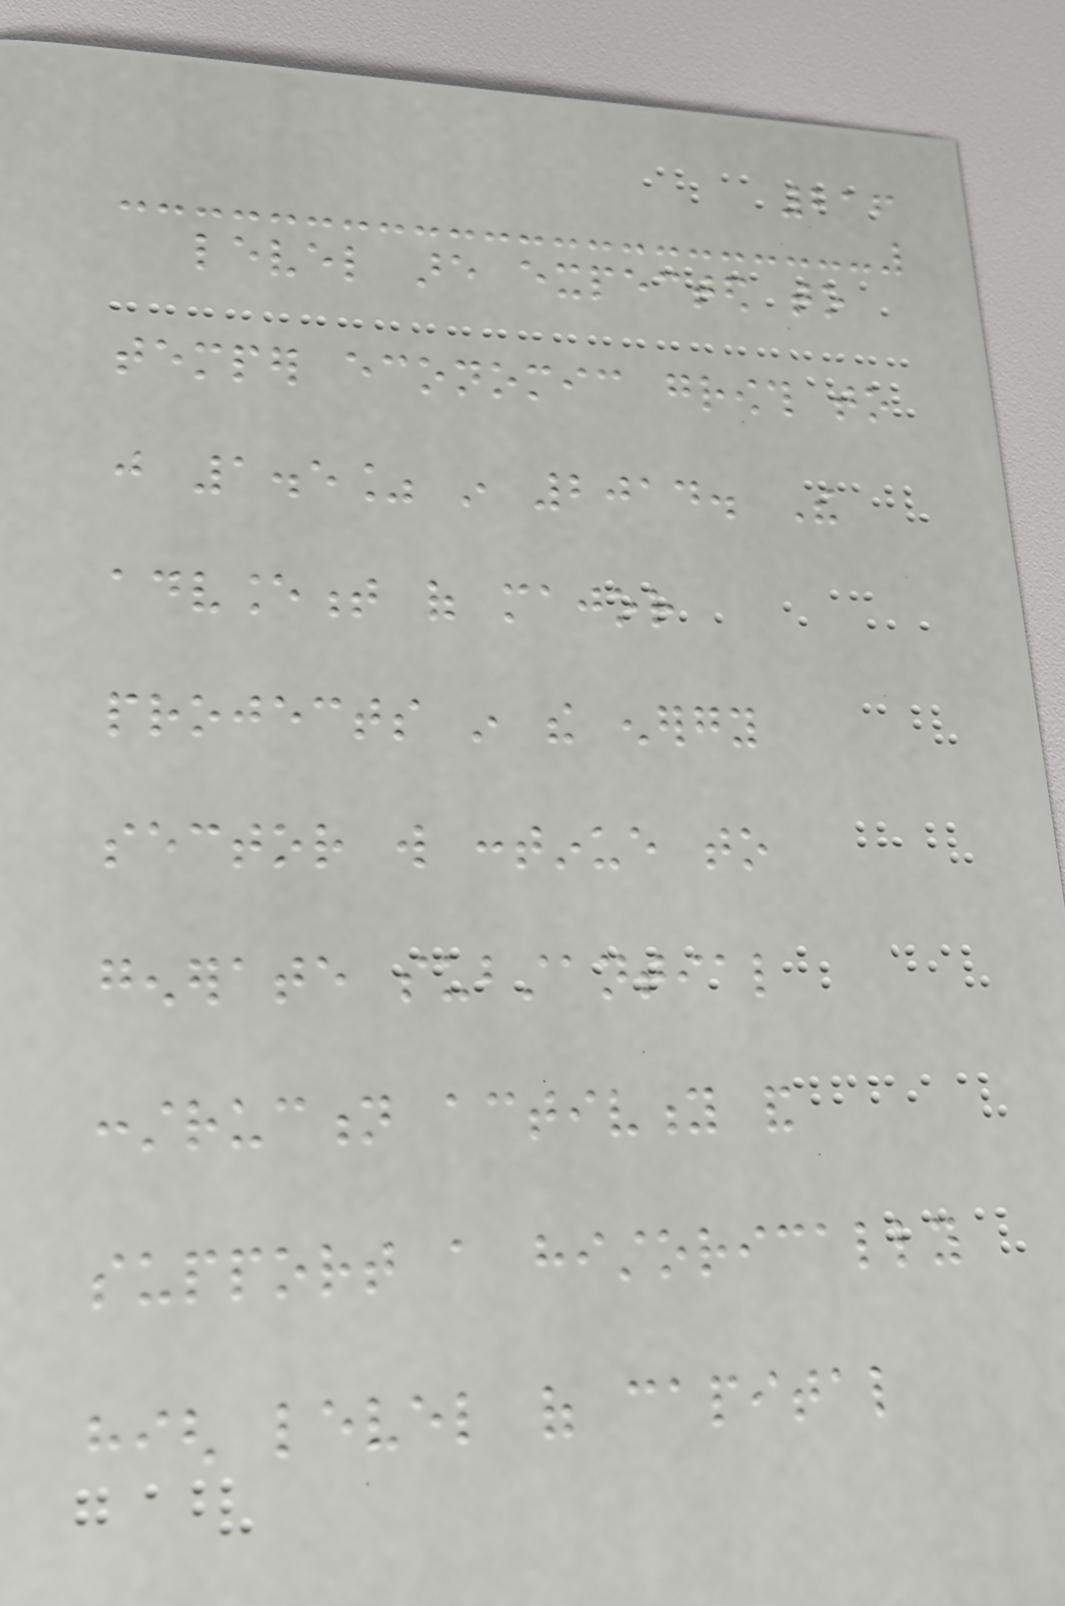216
level are expected to
temper economic growth to
just 1.5% in 2014. The
advancement of major
projects in the energy
sector will continue to
generate substantial
construction activity and
support a historically
high level of capital
